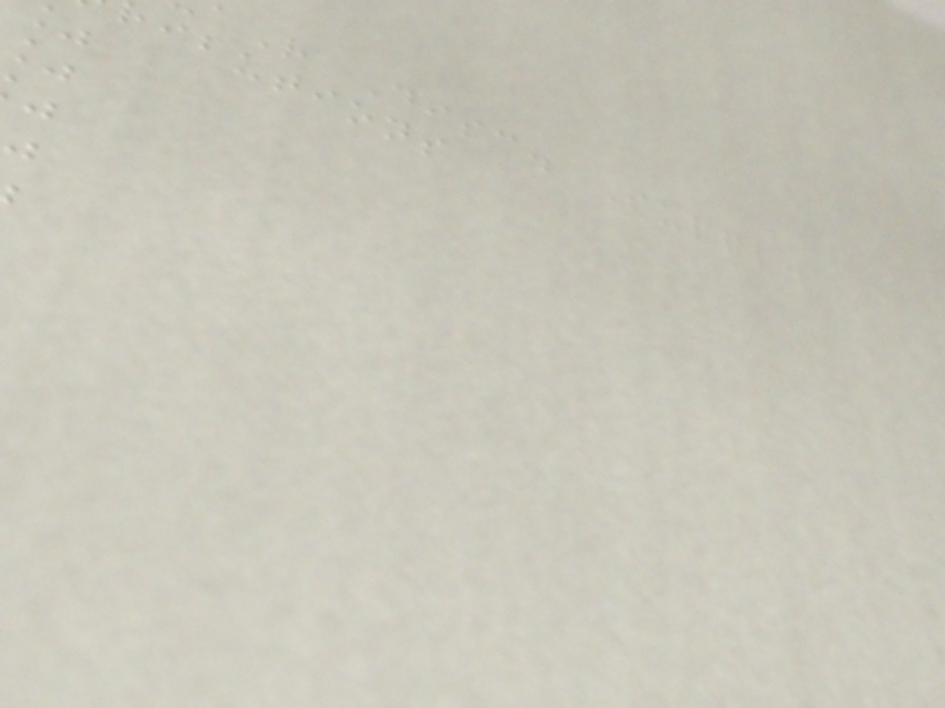aR Disc. Suppl.
ibutions
